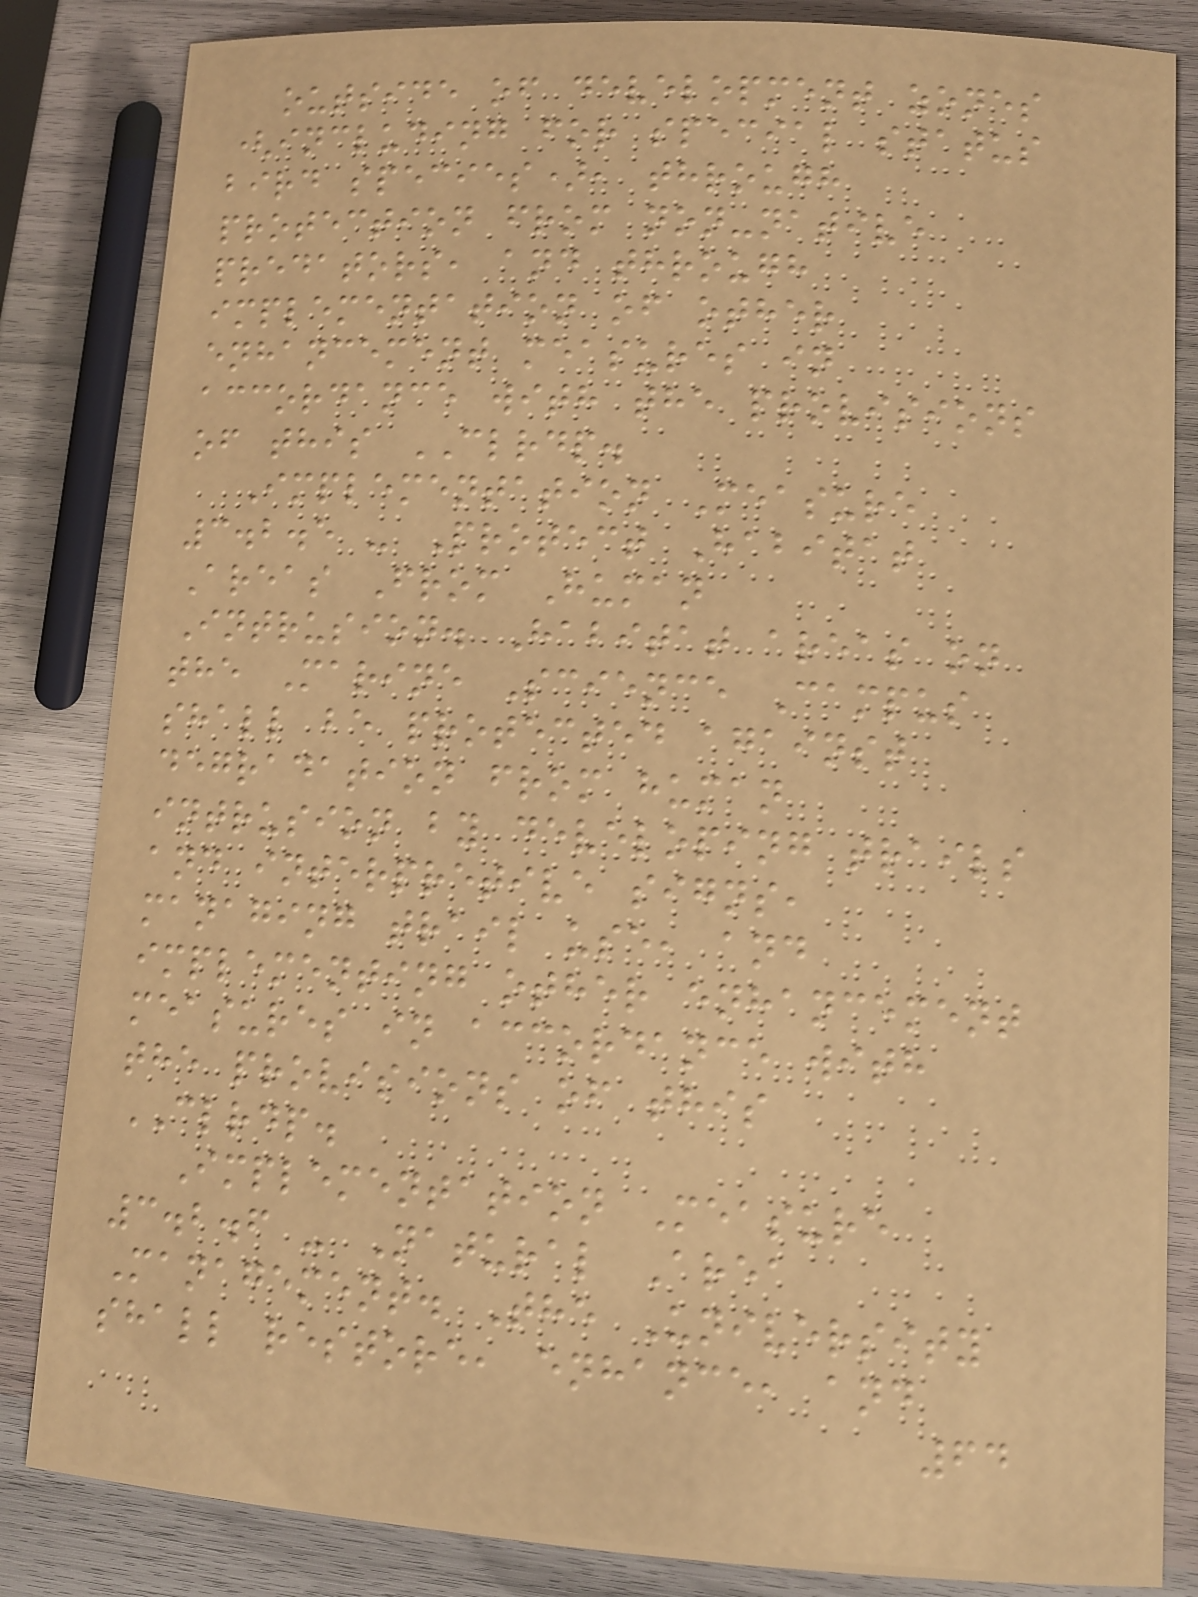outside of development zones
(including for special status
bird species), through
protection from non-native
predators, and through
implementation of other
enhancement measures in
accordance with the provisions
of this CLRDP.
Implementation Measure
3.2.5 - Protect Habitat
Areas From Human
Intrusion. Habitat areas on
the Marine Science Campus
shall be protected against
degradation from human
intrusion by developing trails
and interpretive signs,
managing trail use, and
implementing other enhancement
measures in accordance with
the provisions of this
CLRDP.
Implementation Measure
3.2.6 - Natural Area
Management. The University
shall restore, enhance, and
64
